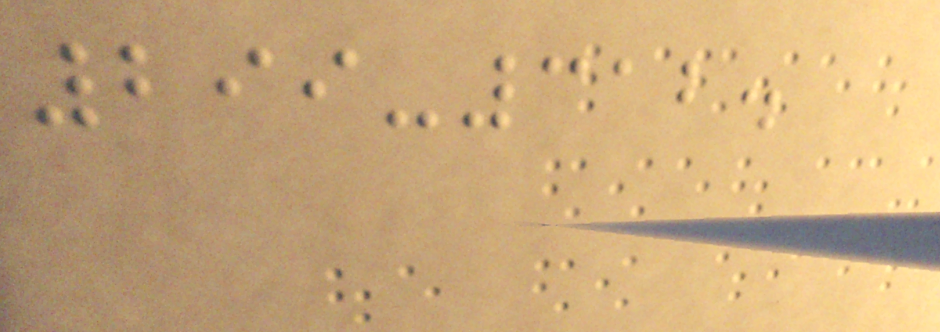299-312.
